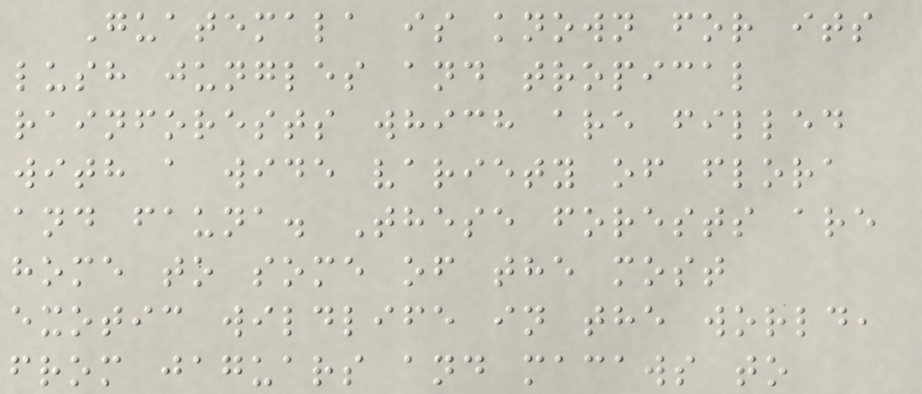Guatemala is known for its
lush jungles and tropical
rainforests which are filled
with a wide variety of flora
and fauna. These forests are
home to some of the most
exotic wildlife in the world,
from jaguars and macaws to
